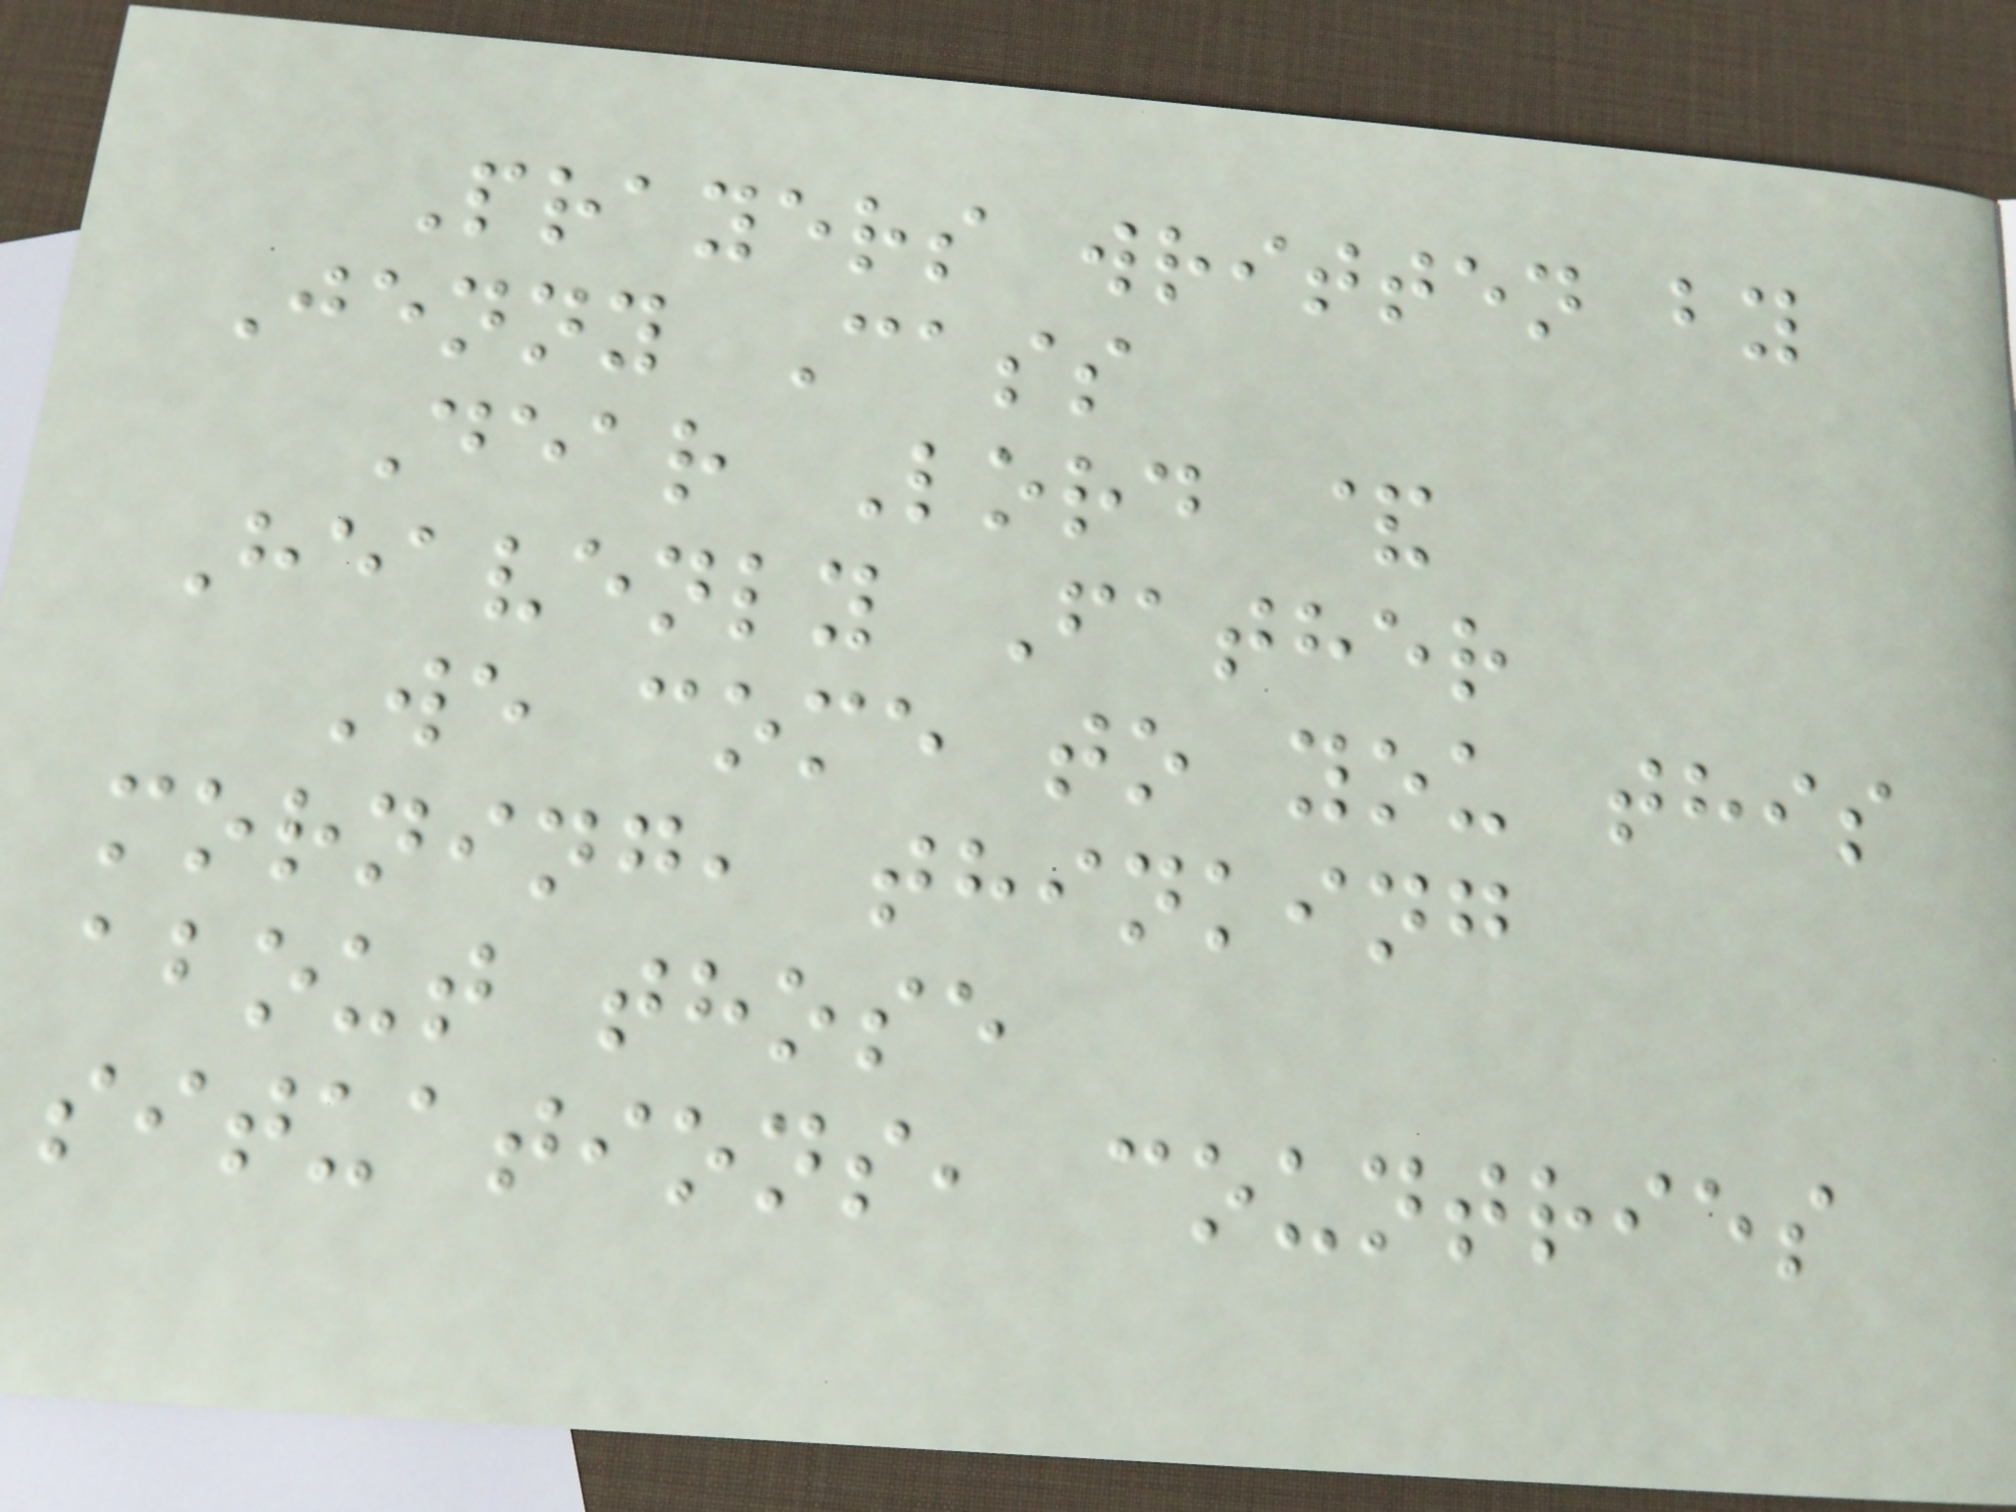Prayers written by
Jenny Cass
Dear Lord &
Heavenly Father
We come to you this
morning, thinking
about those
situations, countries
